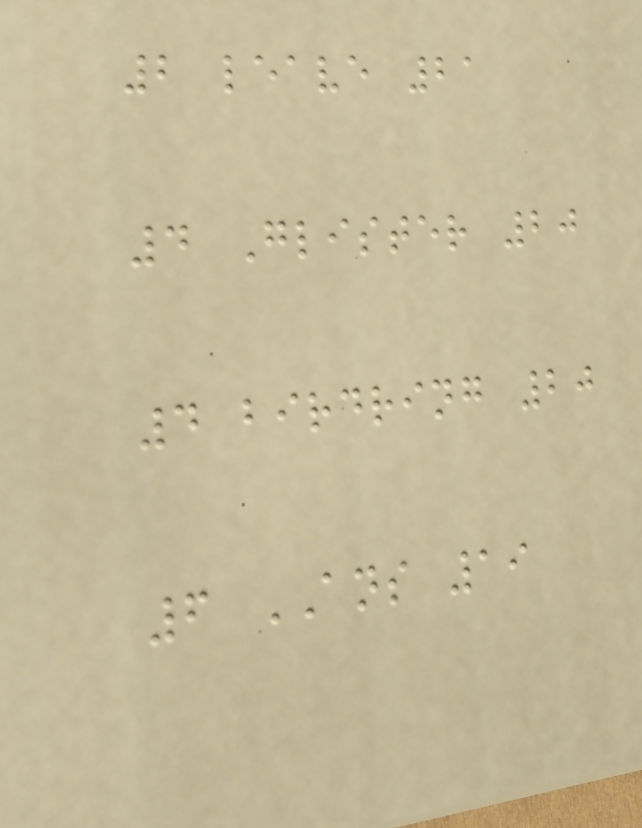2 leave 21
4 Glister 20
4 birdring 20
6 ANS 19
